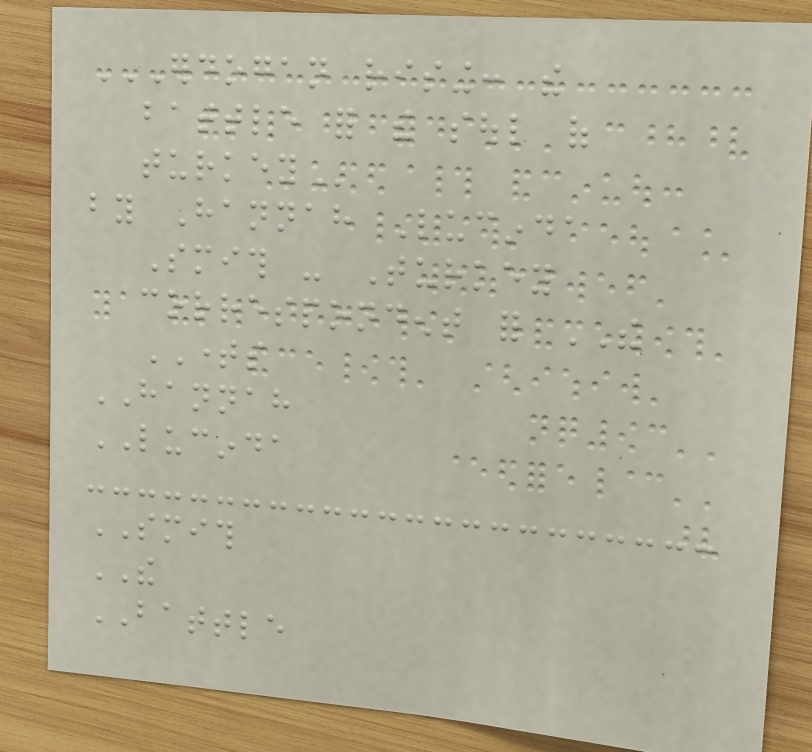ERDOGAN RISING: THE
BATTLE FOR THE SOUL OF
TURKEY
by Hannah Lucinda
Smith - Turkey
correspondent for THE
TIMES
HANNAH
LUCINDA
SMITH
THE
BATTLE
